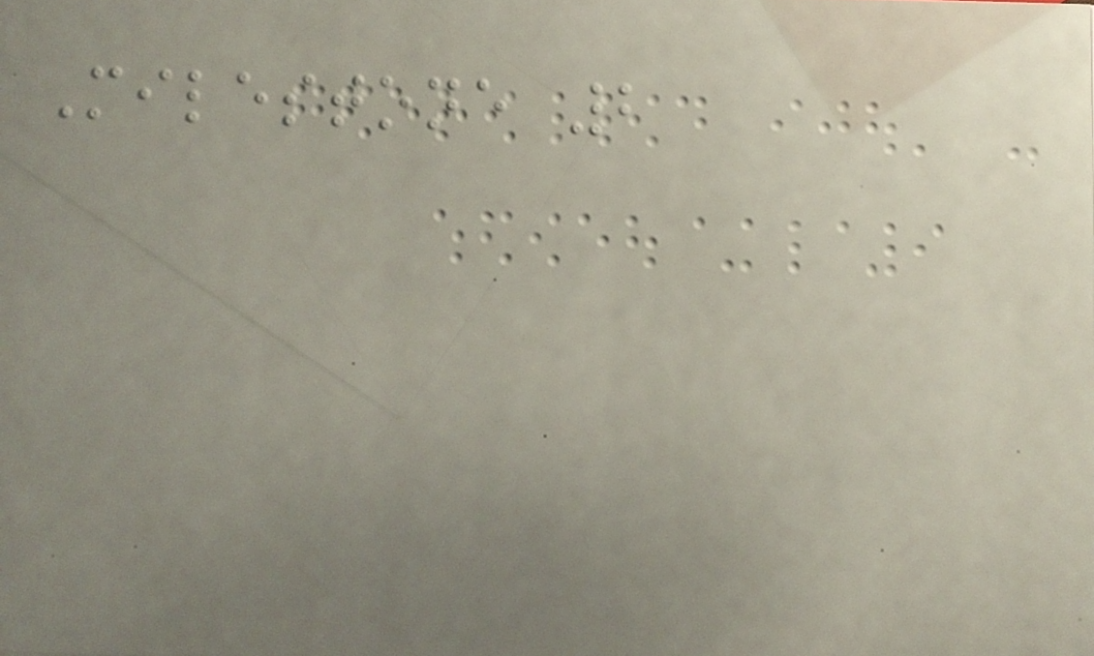Milestone 2
